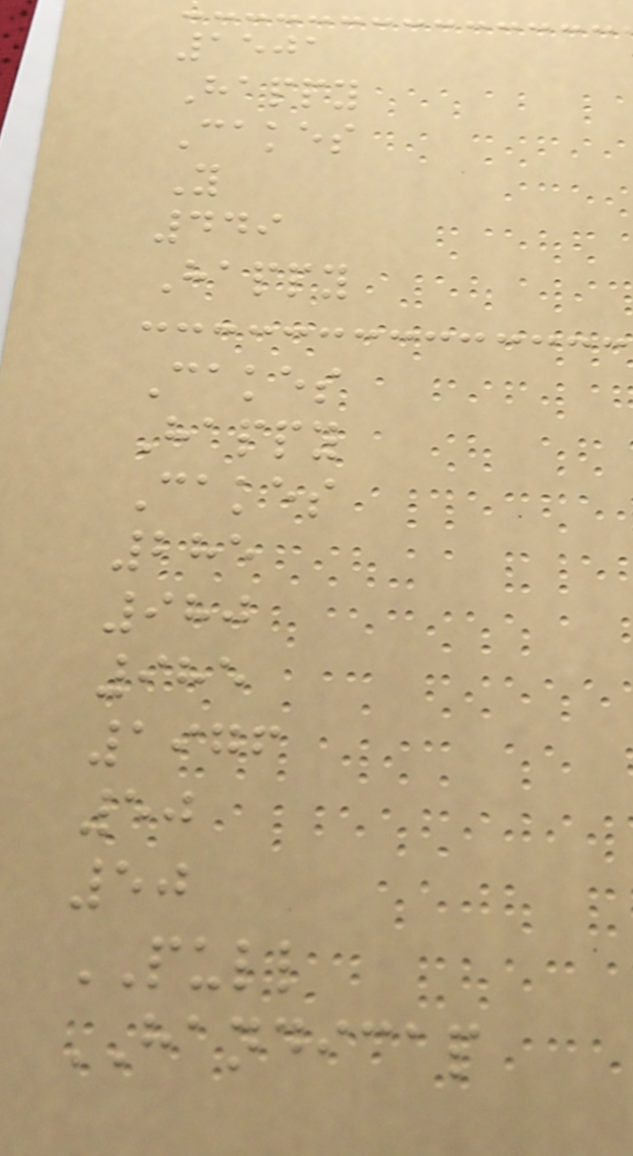1501
Happy
Cakes
Y
449
Happy
Cakes
Happy
Cakes
285
980
985
1976
50
50
PULL
HANDICAP
